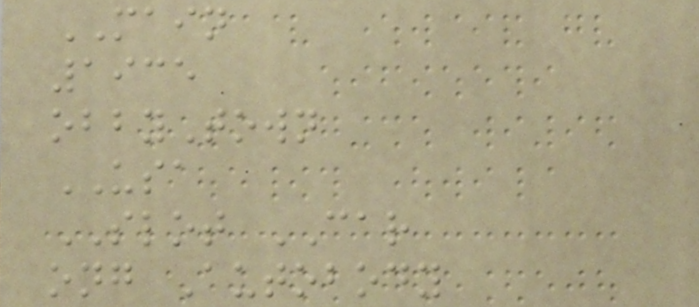MAIN
1935
obbyTown
USA
SLOT CAR
ong Autobody
